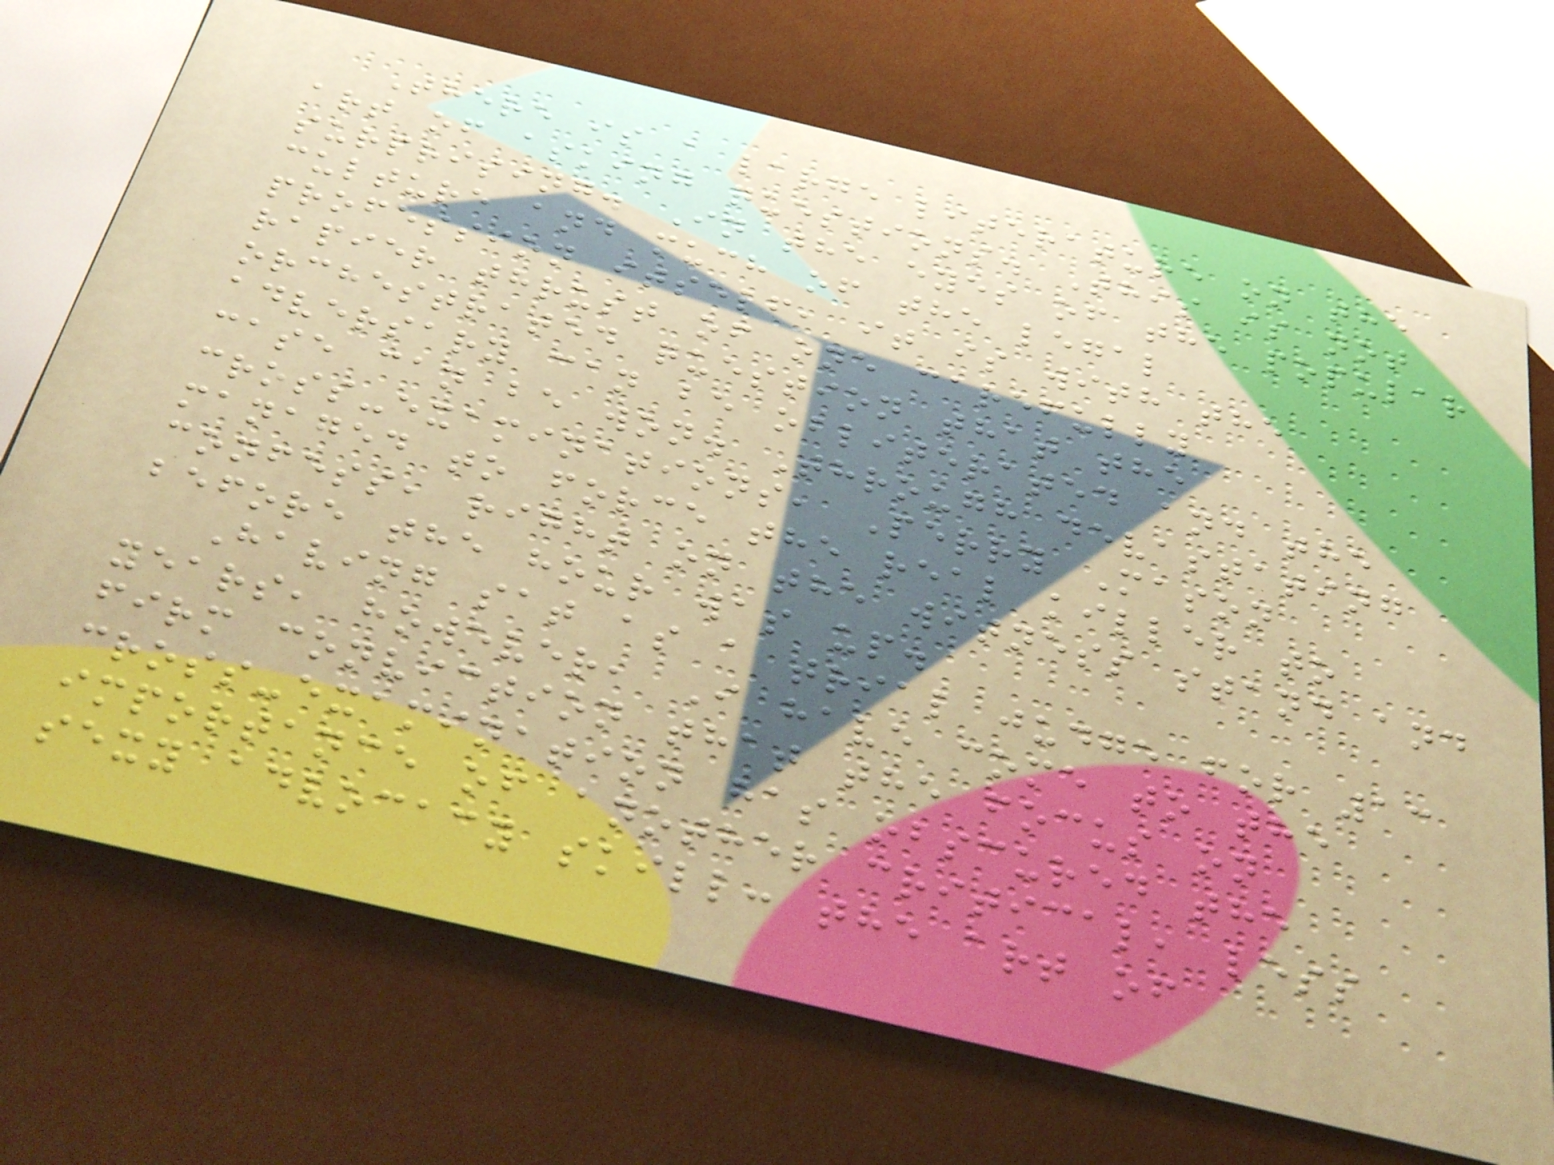There is a large literature on the
art of asking questions. This is not
surprising. In the eyes of the popular
culture and much of the legal
profession itself, it is with the
rapier thrust of one carefully
orchestrated question that the
adversary can be obliterated and the
case can be won. Through devastating
cross-examinations, Perry Mason
managed to force the real killer to
confess, right on the witness stand and
before the hour was up.
Having sat as a trial judge for 13
years, however, I have come to the
firm conviction that the focus on
cross-examination has obscured the
importance of another critical, less
sexy advocacy skill: the art of
